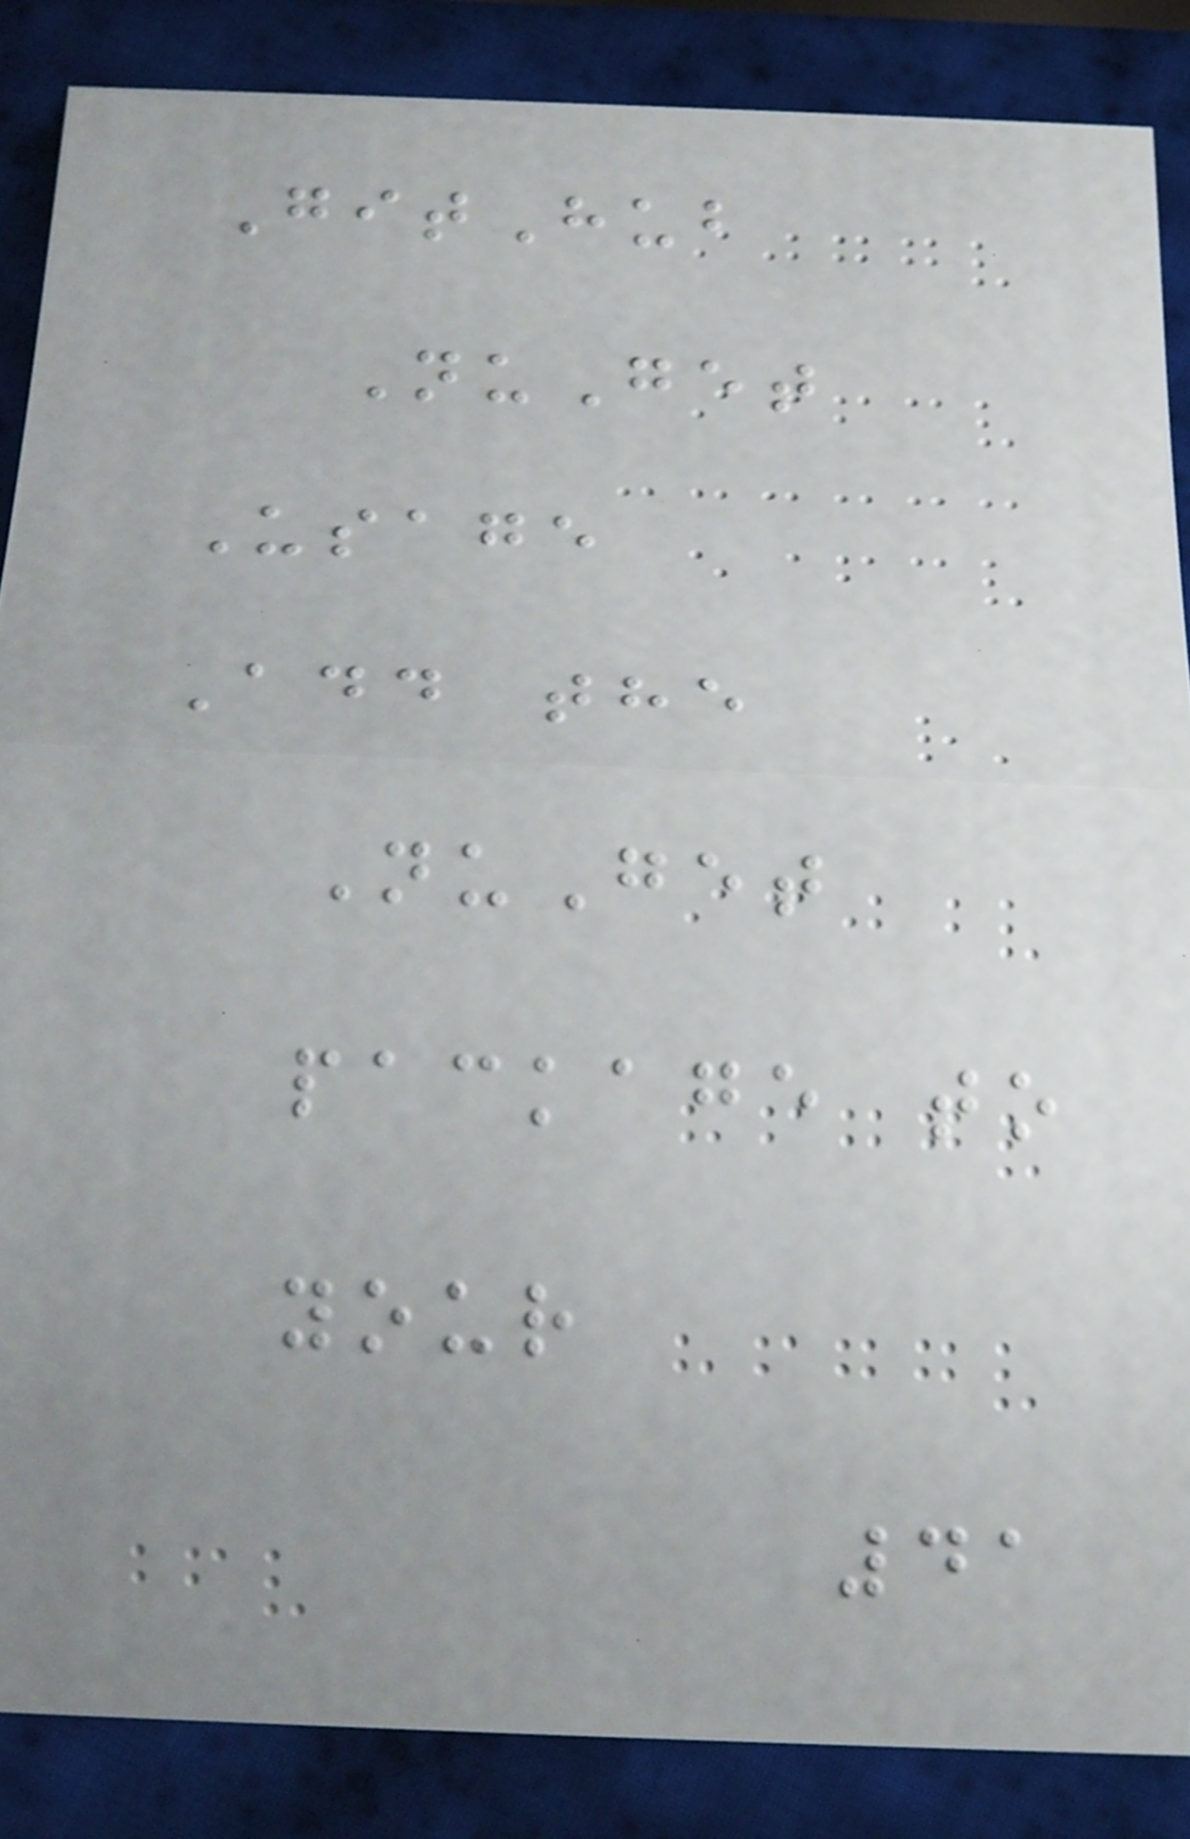GitHub
NuGet
Usage
Add the
NuGet
package to
your
41
